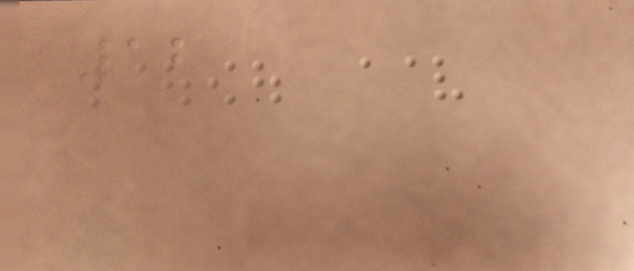12
